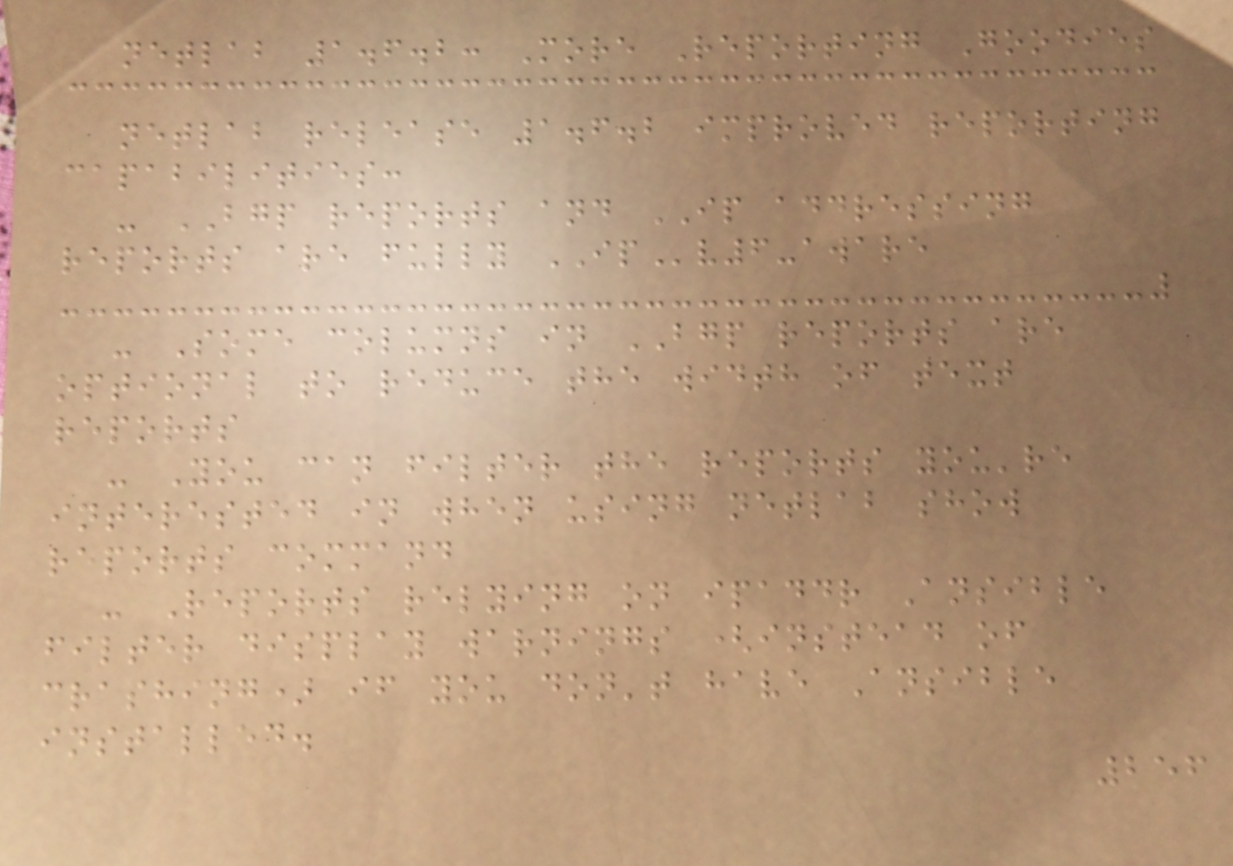netlab 1.6.2: More Reporting Goodies
netlab release 1.6.2 improved reporting
capabilities:
- BGP reports and IP addressing
reports are fully IPv6-aware
- Some columns in BGP reports are
optional to reduce the width of text
reports
- You can filter the reports you're
interested in when using netlab show
reports command
- Reports relying on ipaddr Ansible
filter display warnings (instead of
crashing) if you don't have Ansible
installed.
256
